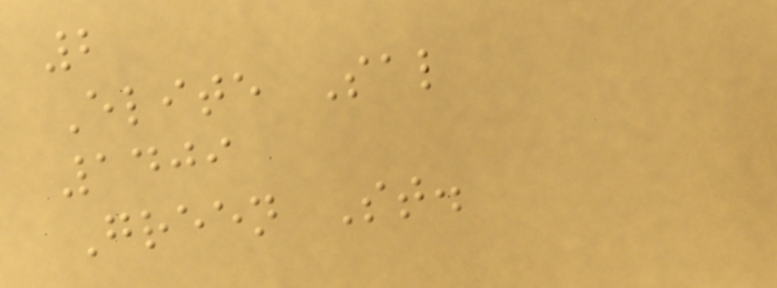2
Elite Sal
1409
Green St.
